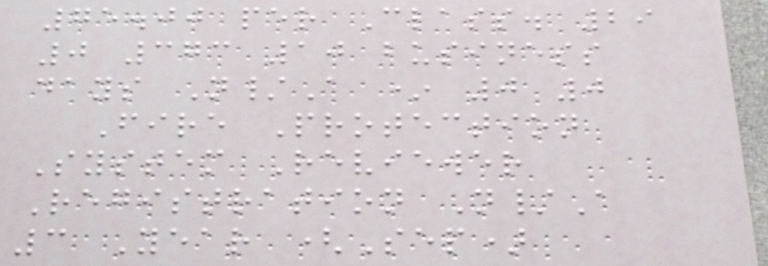75.00 per Class. 29
0 373 10 business
days N/A * 0 0
Fire Protection
System Reviewer
Registration N/A
3 Year (Sep)
